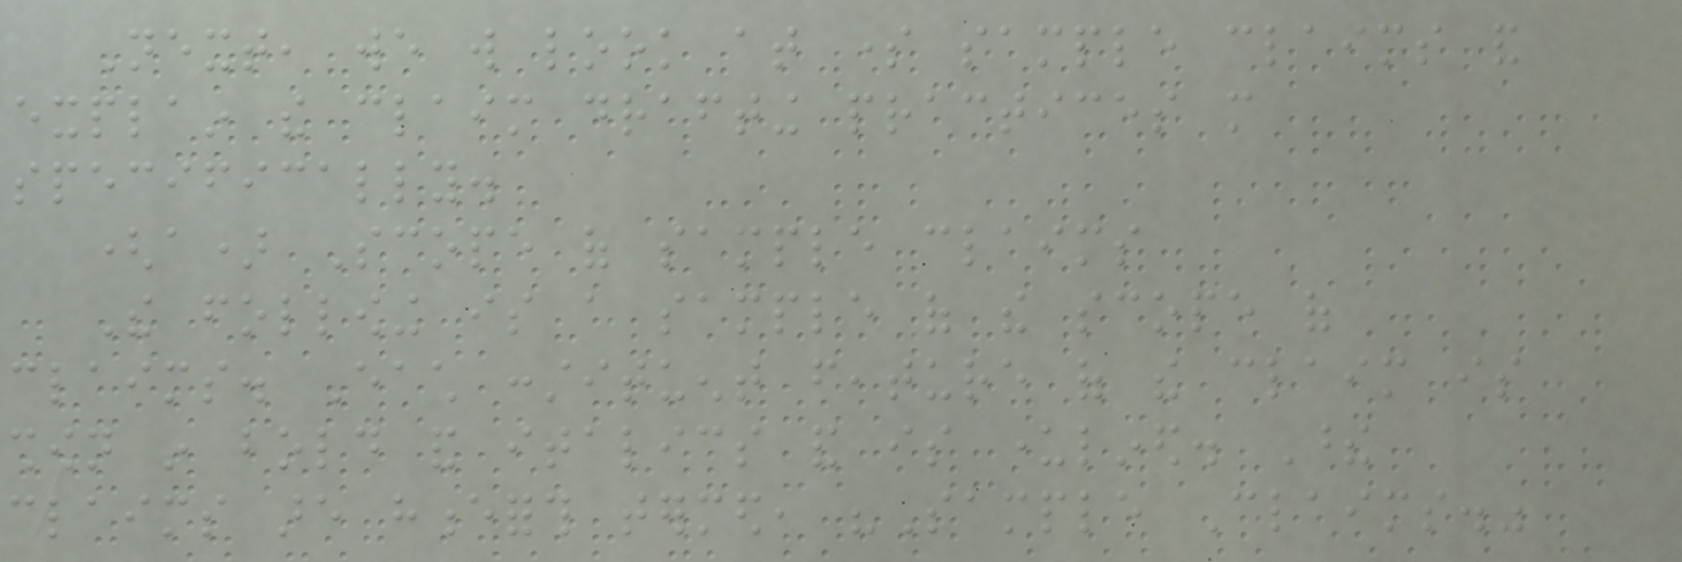Next, we will look at some sample claims and
explain the claim drafting practices more
specifically.
(a) Scope of sample claims
The following is a sample of the scope of
claims. Each constituent feature of the claim is
shown in bold and italics and is underlined. These
claims are henceforth termed, "Sample Claims."
